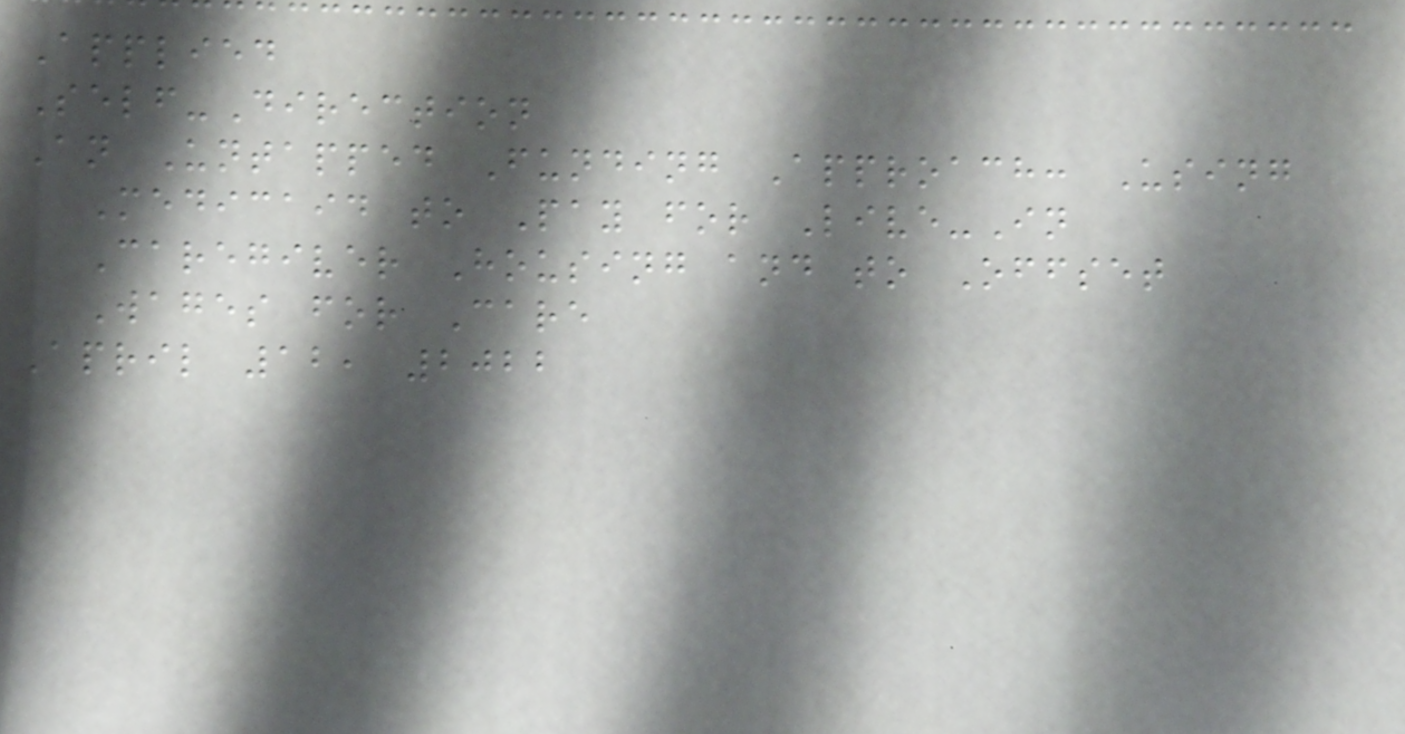Applied
Self-Direction
An Untapped Funding Approach: Using
Medicaid to Pay for Live-In
Caregiver Housing and to Offset
Wages for Care
April 12, 2022
